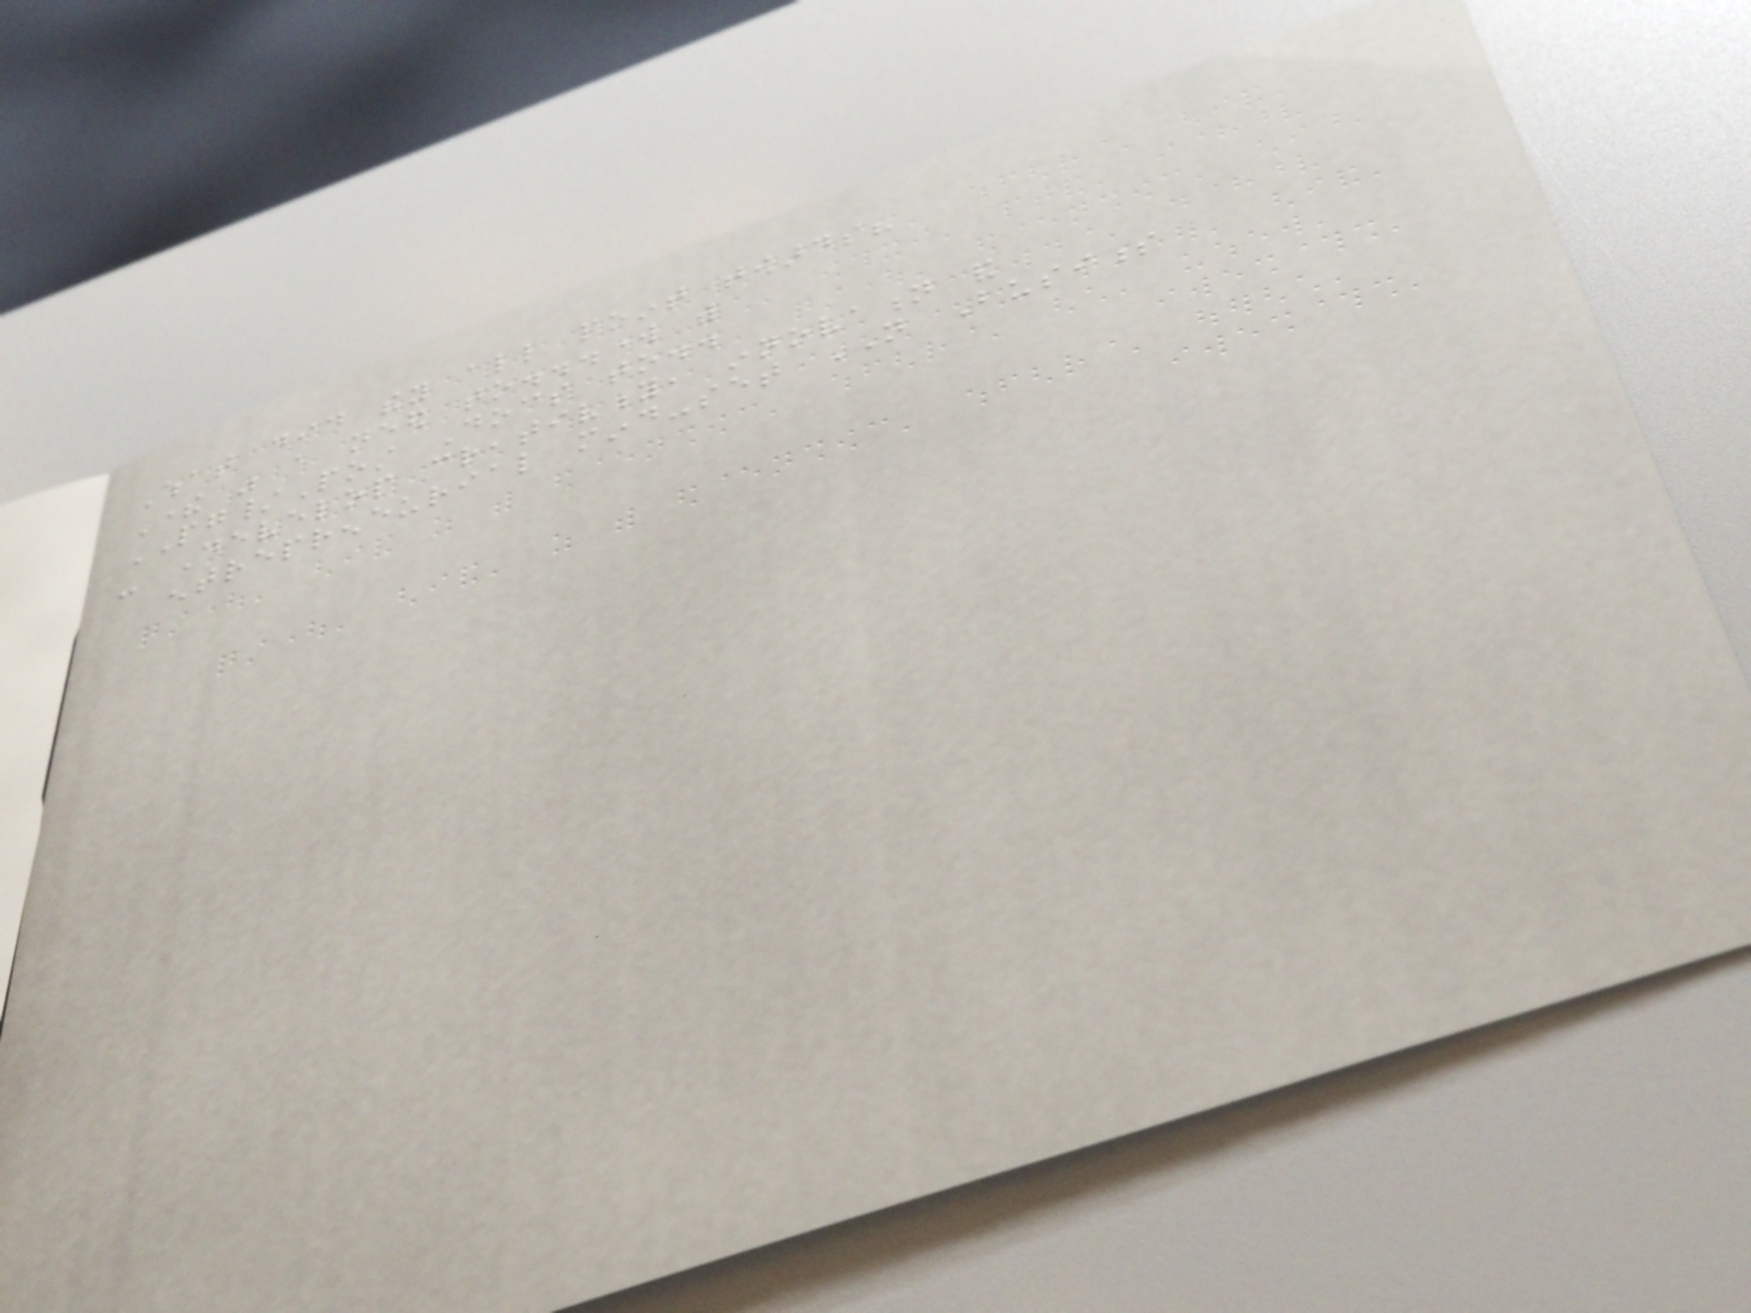What did they all point towards?
There was a need to...work with
PG/Post Docs to..
- Develop creativity, innovation and
entrepreneurial mind-set NOT Business
